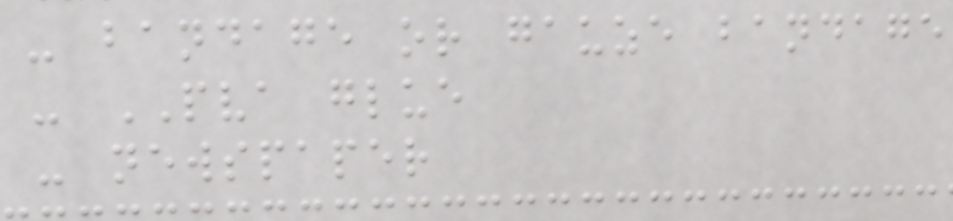- bandage or gauze bandage
- PVA glue
- newspaper
